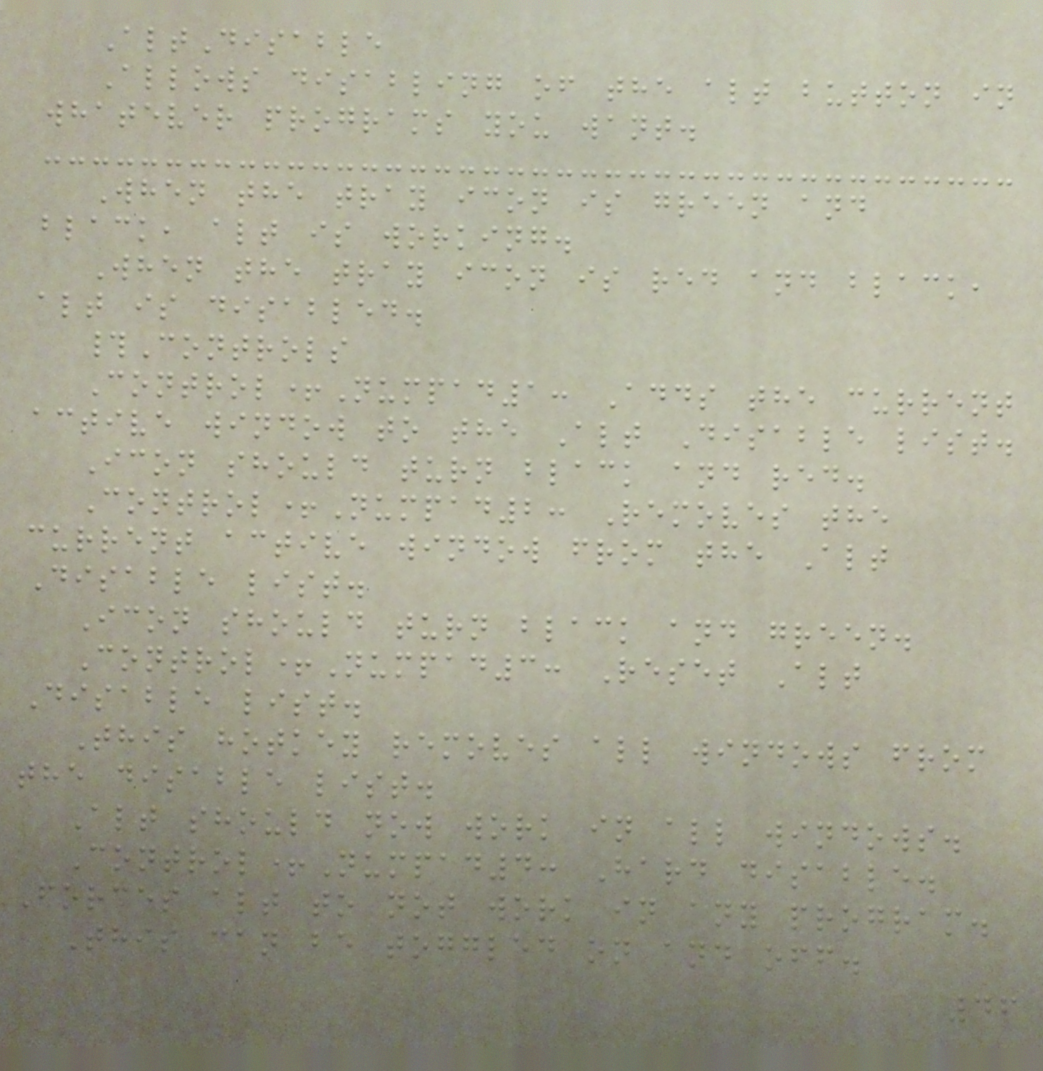AltDisable
Allows disabling of the alt button in
whatever programs you want.
When the tray icon is green and
black, alt is working.
When the tray icon is red and black,
alt is disabled.
#Controls
Control+Numpad1: Adds the current
active window to the Alt Disable list.
Icon should turn black and red.
Control+Numpad2: Removes the
current active window from the Alt
Disable list.
Icon should turn black and green.
Control+Numpad3: Reset Alt
Disable list.
This hotkey removes all windows from
the disable list.
Alt should now work in all windows.
Control+Numpad4: Hard disable.
Forces alt to not work in any program.
This can be toggled on and off.
46
